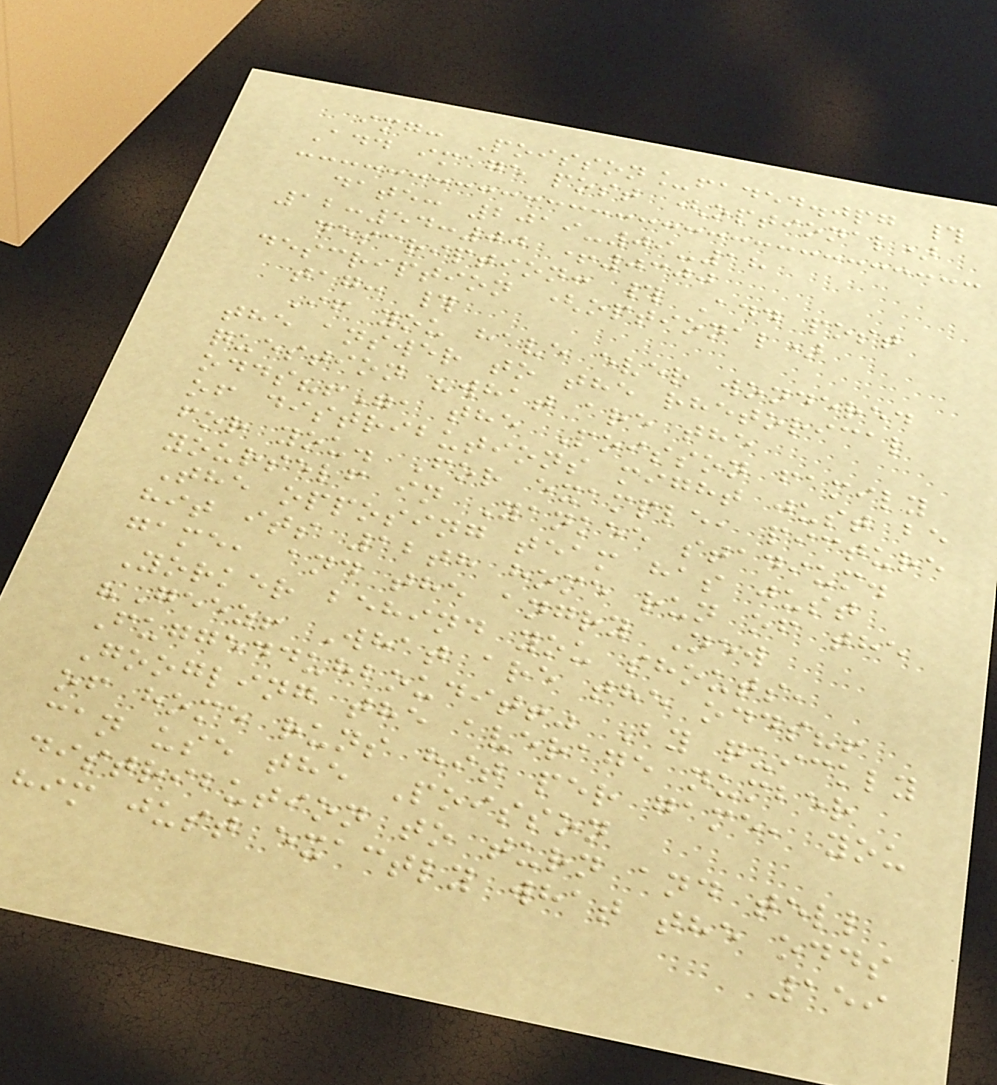img: Poisson_faded.jpg #
Add image post (optional)
date: 2019-09-18
12:54:00 +0300
description: # Add post
description (optional)
tag: #
If you have ever wondered
the answer to the rhetorical
question "what are the
odds?!", the Poisson family
of distributions might just be
for you. For example, picture
yourself in Yankee stadium.
The opposing team has just
hit its 12th home run of the
game, and the angry New
Yorker behind you shouts,
"Geez! What are the odds?!
Fuggedduhboudit!" By quickly
Googling the average number
of home runs hit per game, you
can use the Poisson
distribution to turn and tell
him just exactly what the odds
159
